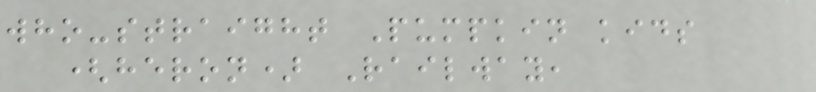who-straight Pumpkin kids
(heron) Railway,
